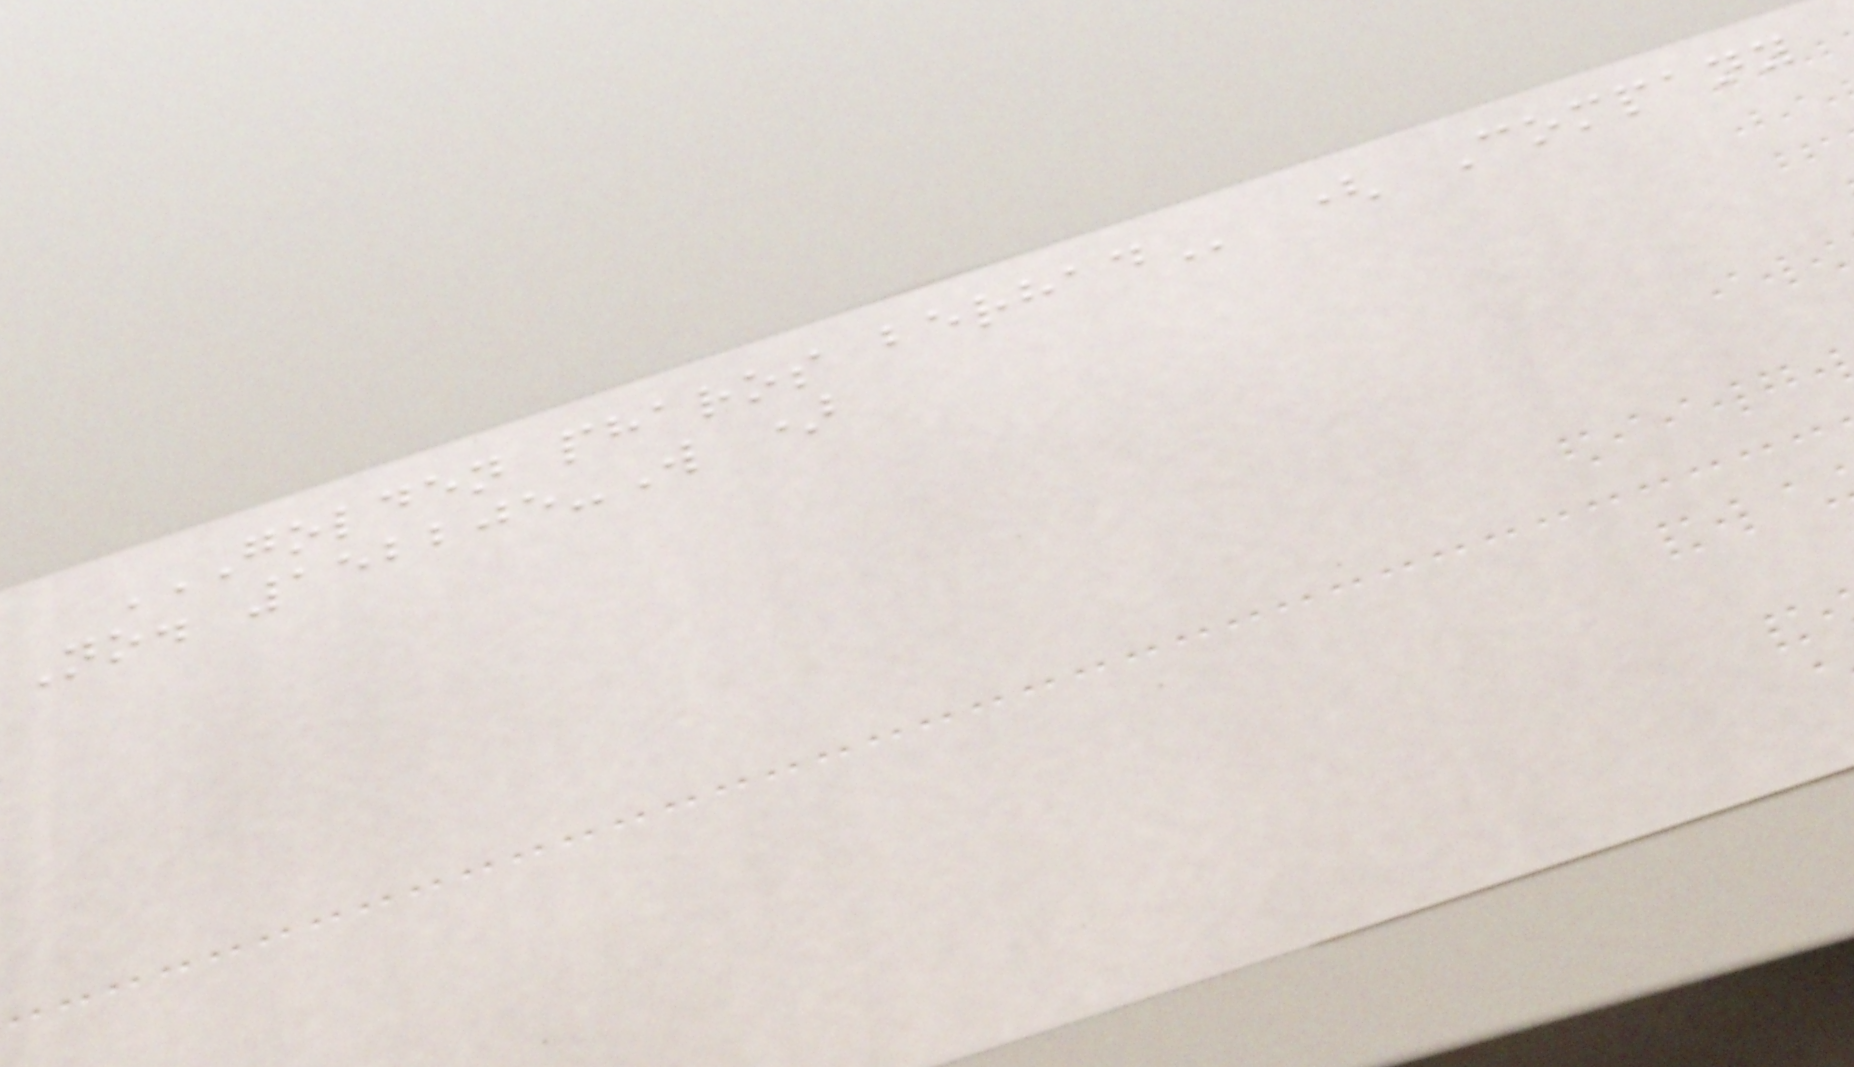GOLDEN PHAROS BERHAD ( Company
No. 152205-W )
